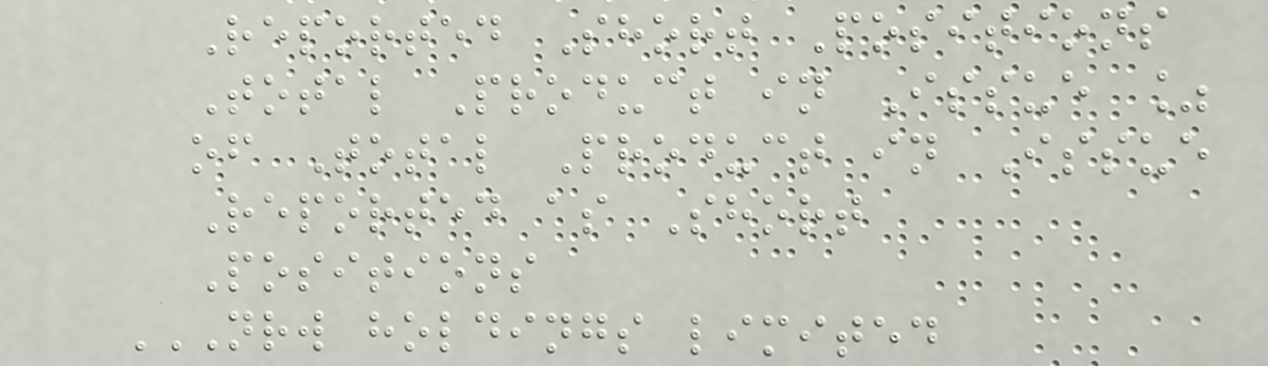Reported Short Positions
Total Product in Issue %
of Total Product in Issue
Reported as Short
Positions
NRW HOLDINGS LIMITED
